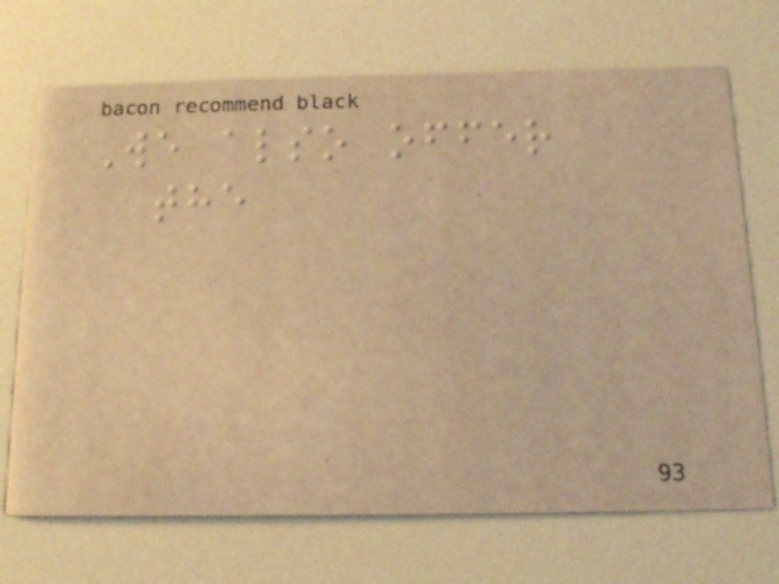We also offer
the
